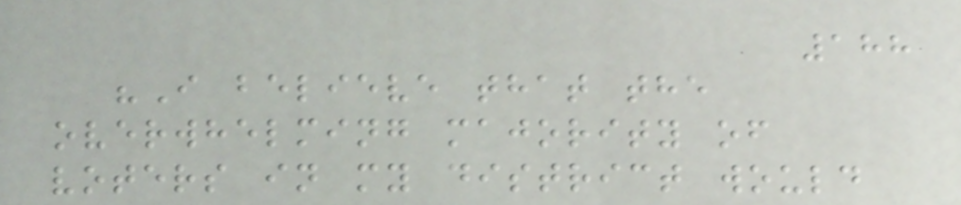188
"I believe that the
overwhelming majority of
voters in my district would
